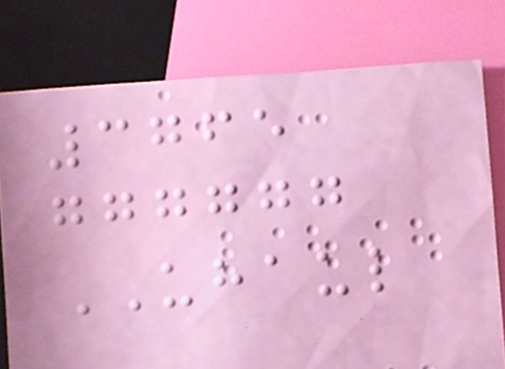3765
UHAUL
